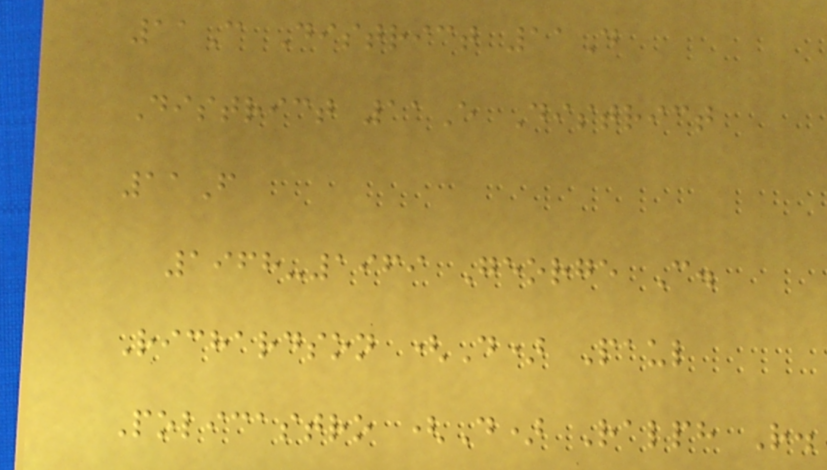11C District 11D
District 11E District
11F
1968-1969 George C.
Richardson (D) Paul
Policastro (D) Ralph R.
